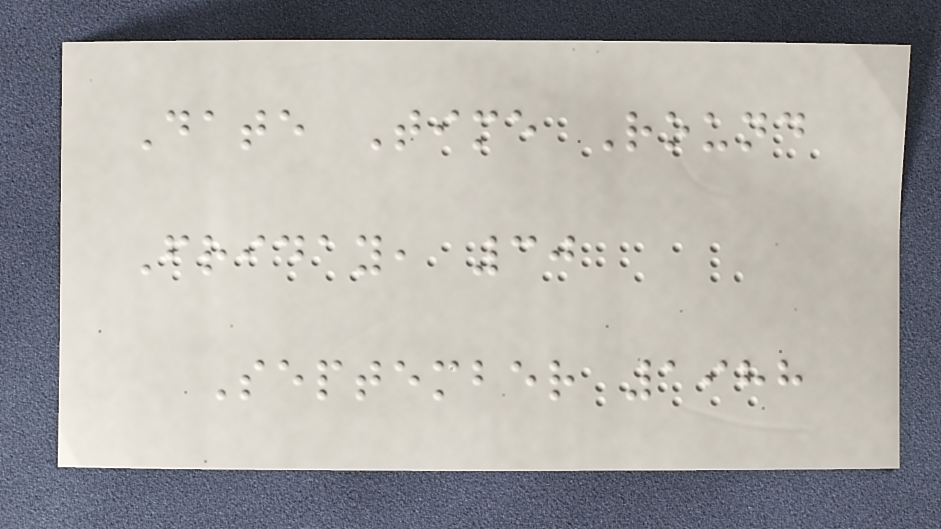Date Time Round
Friday, 30
September 1988
